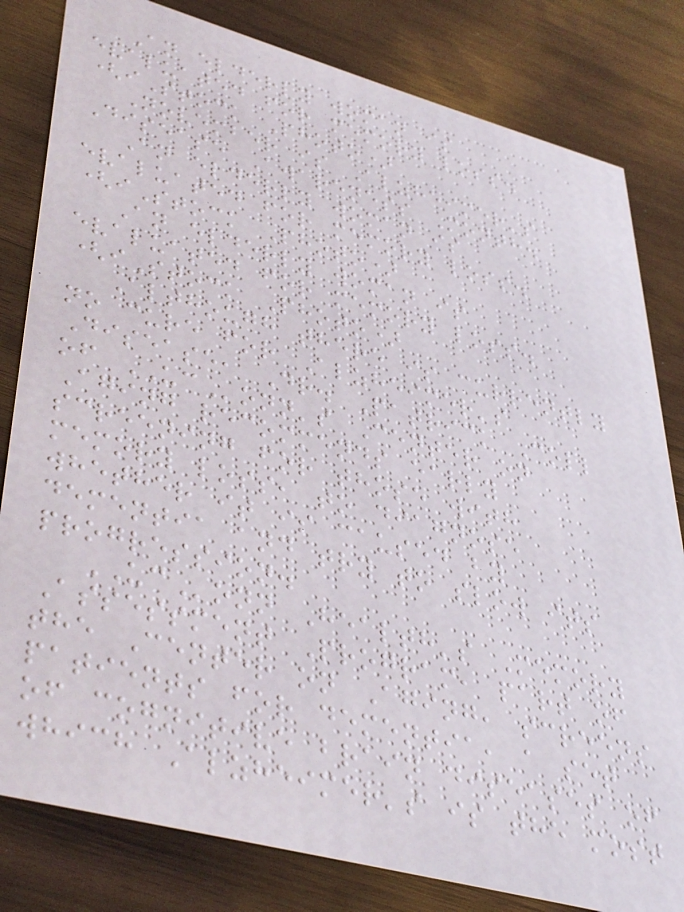An elderly woman is
evaluated for memory loss.
(iStock Photo)
November is Alzheimer's
Disease Awareness Month.
An elderly woman is
evaluated for memory loss.
(iStock Photo)
An elderly woman is
evaluated for memory loss.
(iStock Photo)
Although there is currently
no cure for Alzheimer's
Disease, Dr. Patrick Coll
of UConn's Center on
Aging recommends early
screening for those with
memory loss, to diagnose
whether it is caused by
dementia and try to slow its
progression.
UConn Health's Memory
Assessment Program, part of
the Center on Aging, screens
patients for dementia, a set
of cognitive brain diseases of
which Alzheimer's is the most
